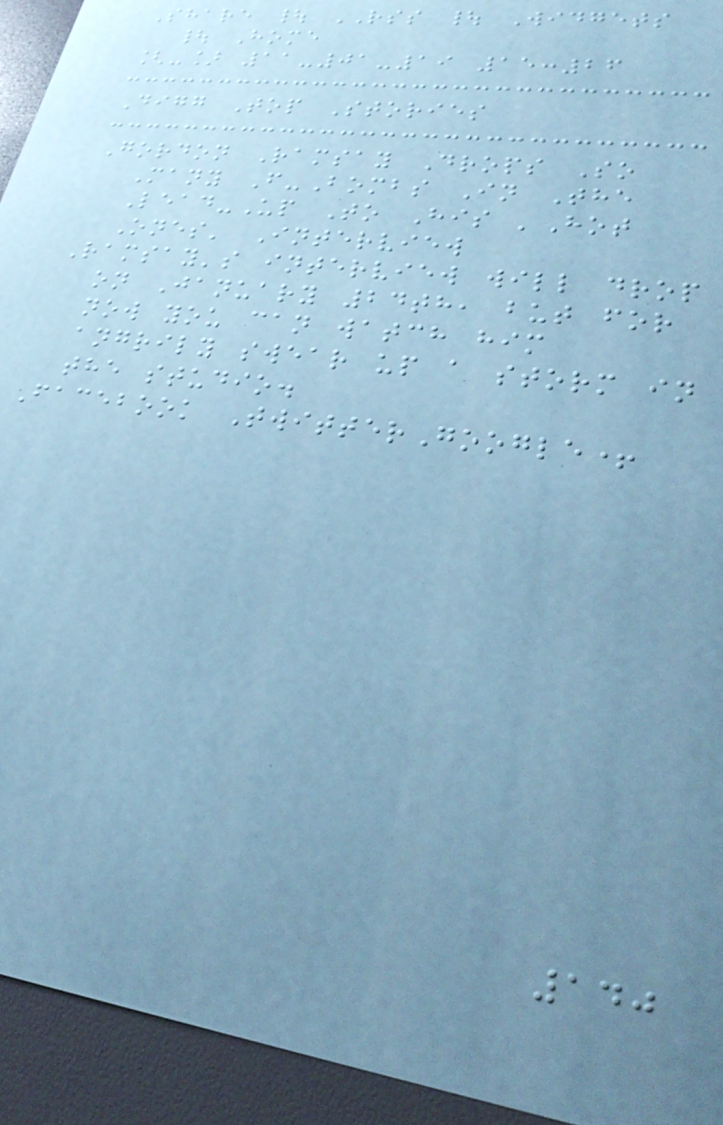Share | RSS | Widgets
| Home
[-] 11-01-19 15:26
Digg Top Stories
Gordon Ramsay Drops So
Many F-Bombs In The
Lead-Up To His 'Hot
Ones' Interview
Ramsay's interview will drop
on January 24th, but for
now you can watch him
angrily swear up a storm in
the studio.
Facebook TwitterGoogle+
140
